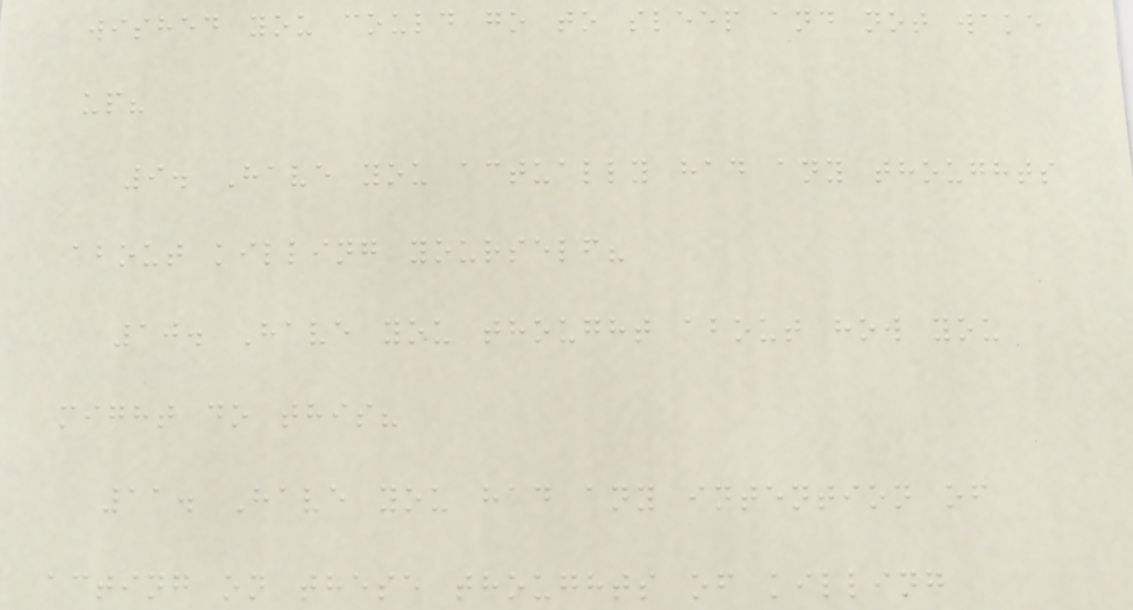wished you could go to sleep and not wake
up?
9. Have you actually had any thoughts
about killing yourself?
10. Have you thought about how you
might do this?
11. Have you had any intention of
acting on these thoughts of killing
